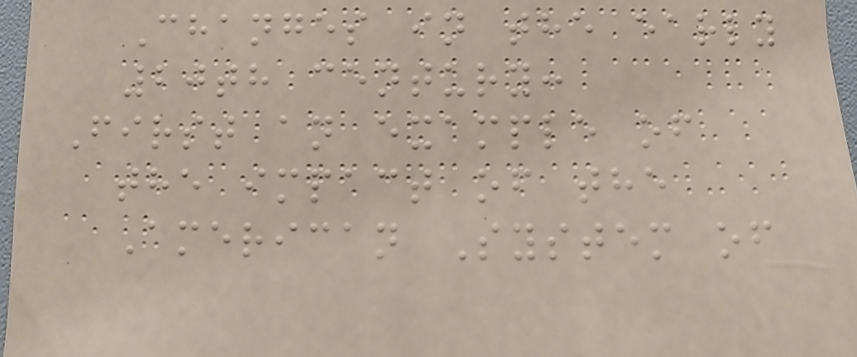Changes in the early
20th century:
First an example of
the impact of the
American System of
